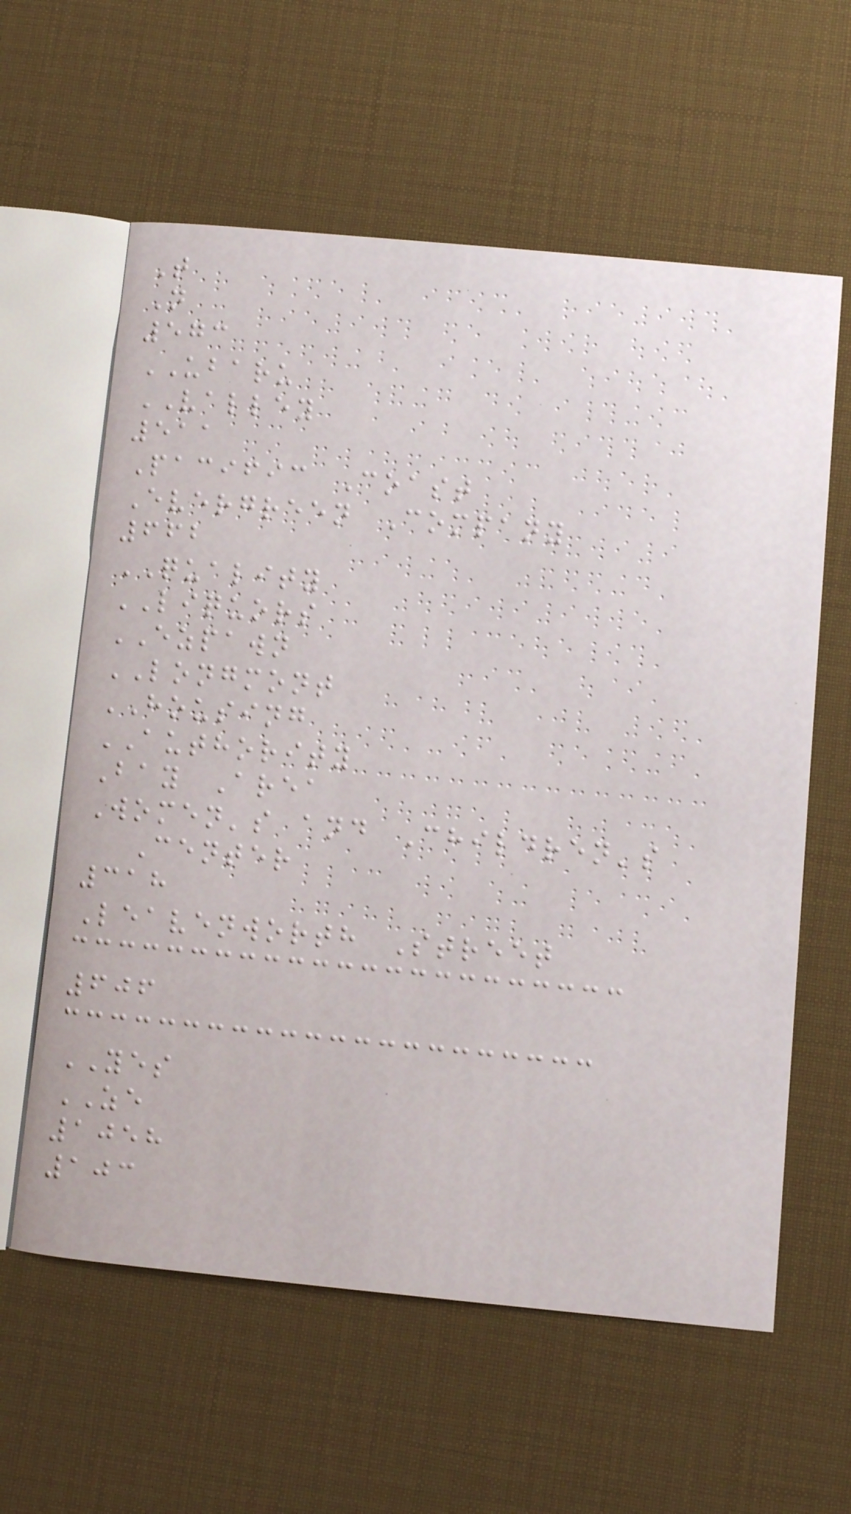T
N
573
UBARU
VALLEY
511
Pacific Coast
Evergreen Company
662
QUALITY
LIQUORS
EZPAWN
LONGMONT
HOUSING
AUTHORITY
Bay Area
Women's and Children's
Center
318
Leavenworth Street
606
YES
ZE
1058
103
